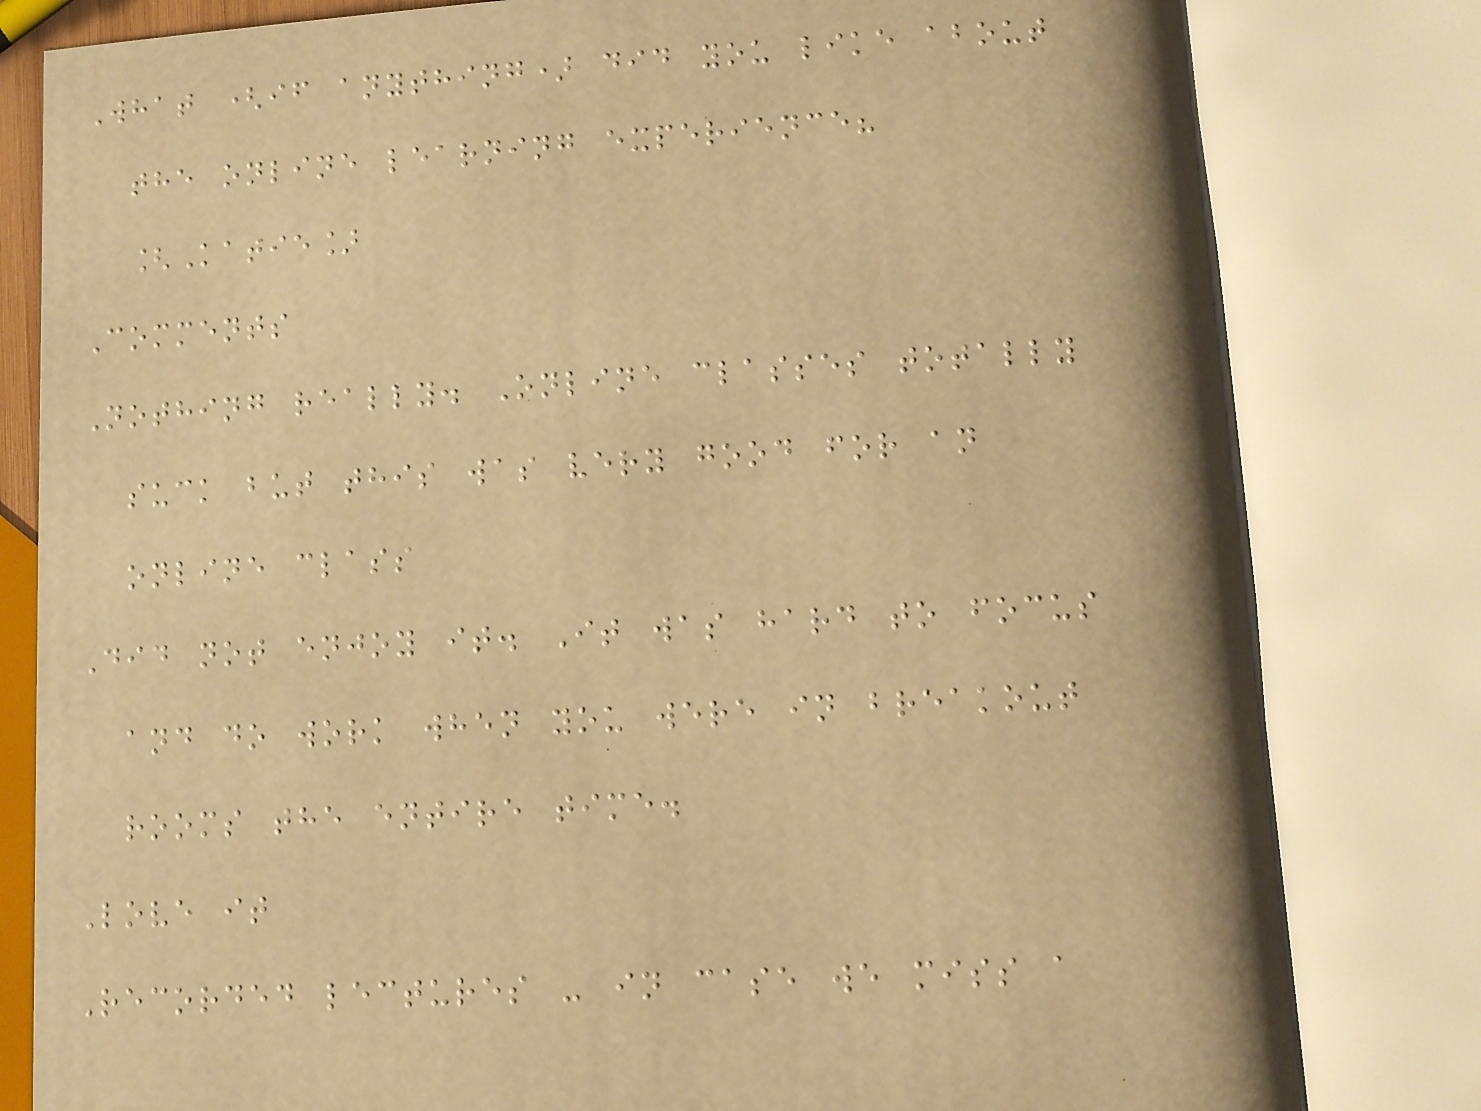What (if anything) did you like about
the online learning experience?
[Katie]
Comments
Nothing really. Online classes totally
suck but this was very good for an
online class
Did not enjoy it. It was hard to focus
and do work when you were in breakout
rooms the entire time.
Love it
Recorded lectures - in case we miss a
